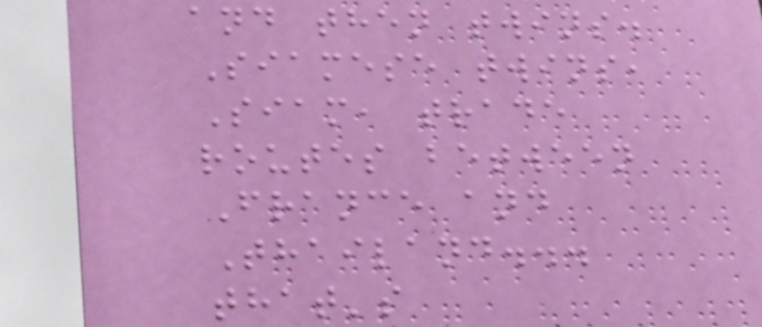and then twins.
Siamese twins,
Siam, trade
routes between
France and
Thailand...
that's
